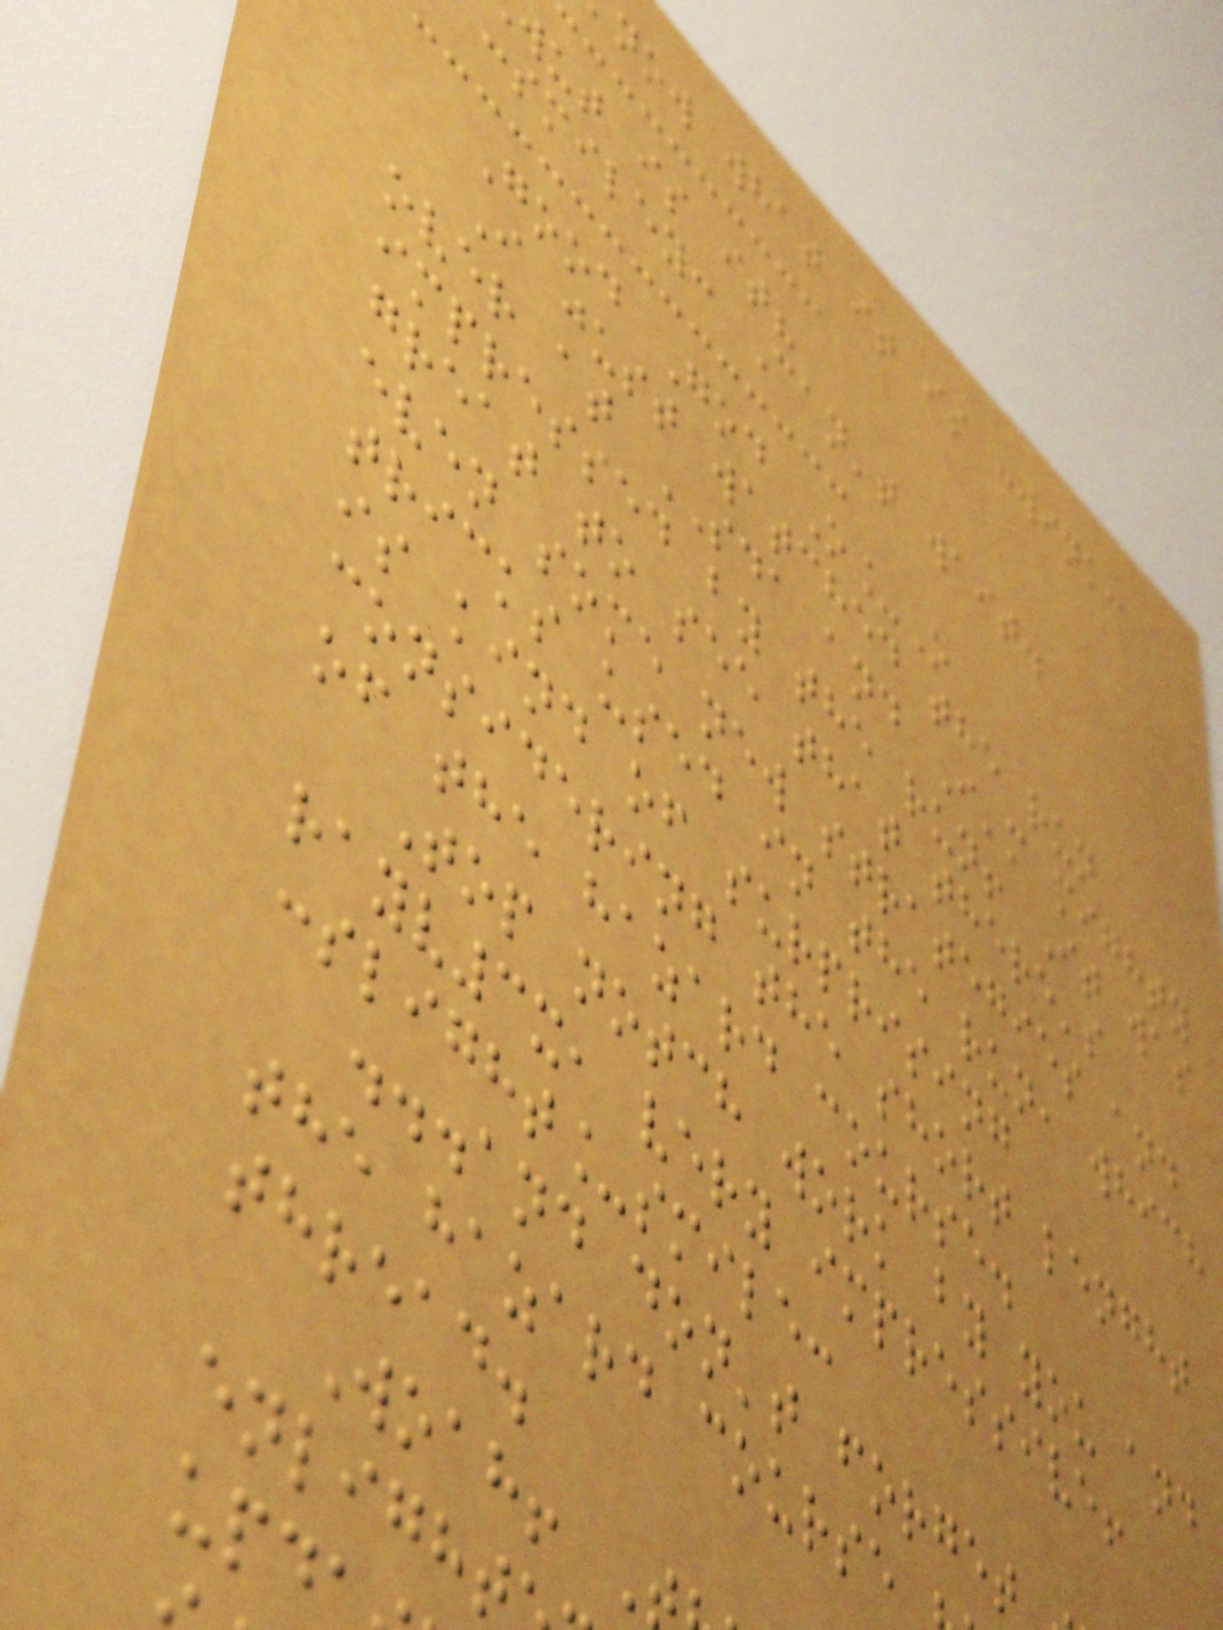now what it is :wink:
wut is it?
:smiley: Can't wait.
Good God O_O
I just watched the run
over at SDA and I'm mighty
impressed by the run! It was
great to see that there's
even some new strategies and
tricks used in the run, which
is kind of surprising
considering the short lenght
of the hazard course.
Top notch work by you and
rayv3x, very impressive!
:slight_smile:
...and don't forget
the hazard course
thread.
Woah!
enlight
